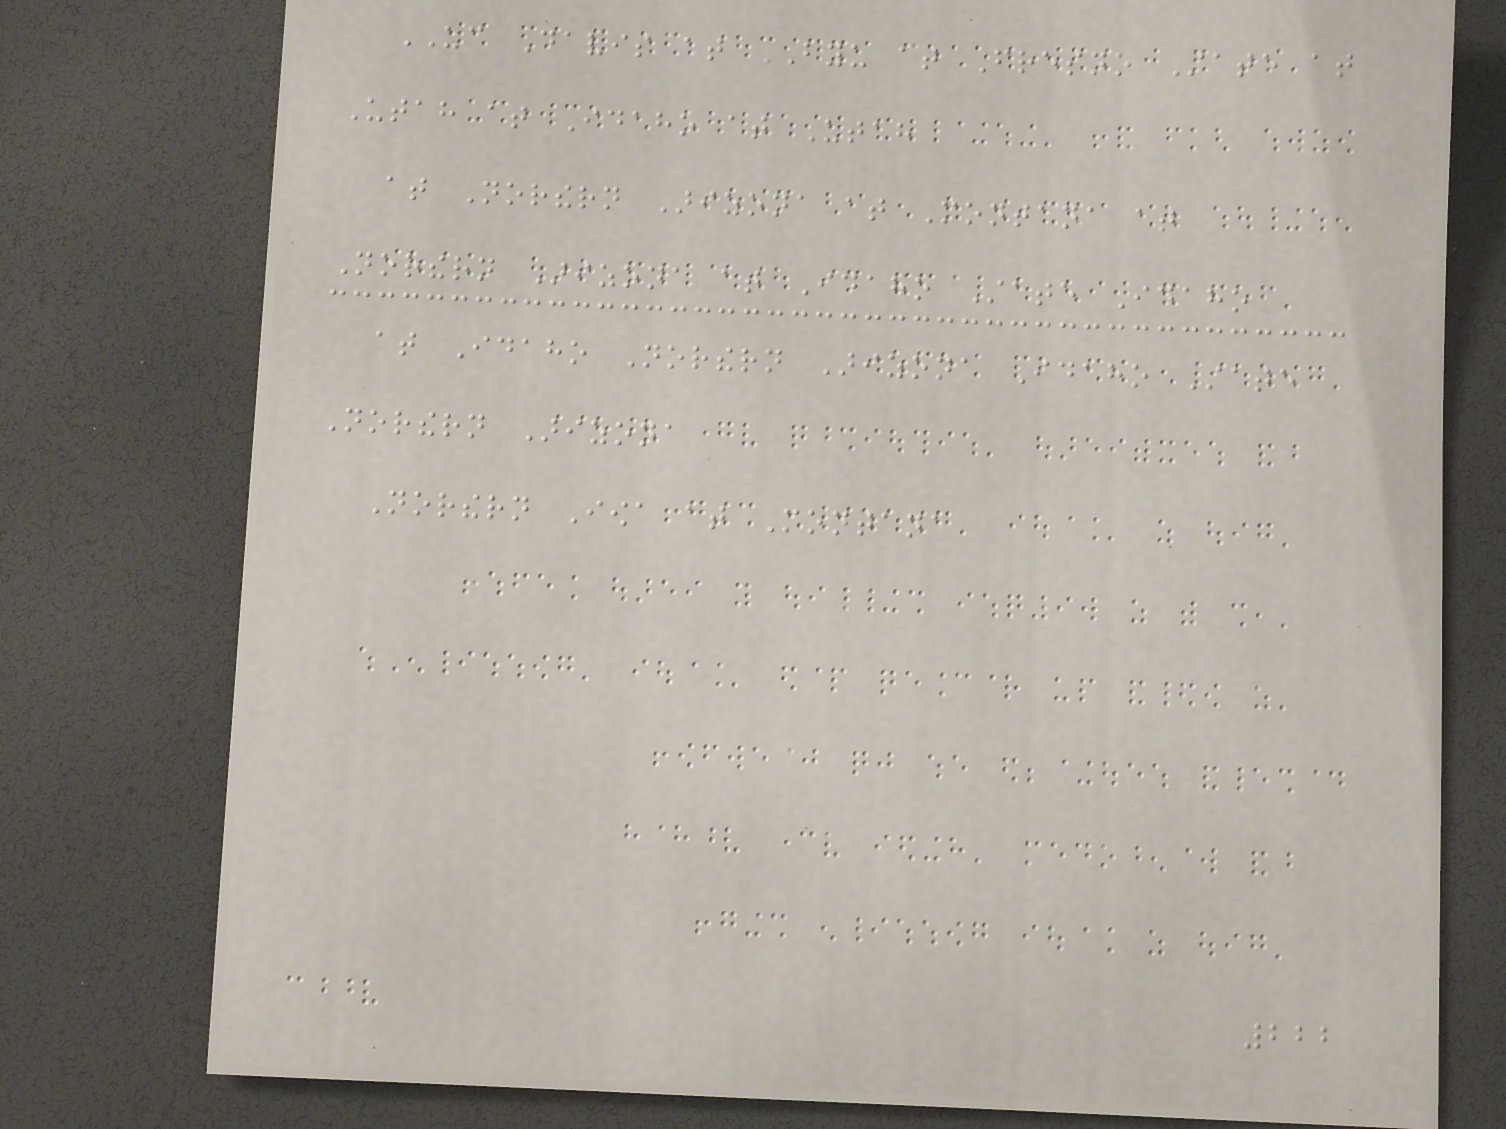UC Davis at BYU at Fresno State at
Utah at Idaho at Utah
at Northern Arizona at Montana at
Northern Arizona at Idaho State Idaho
at Idaho Northern Arizona Idaho State
Northern Arizona
Northern Iowa at Montana
222
